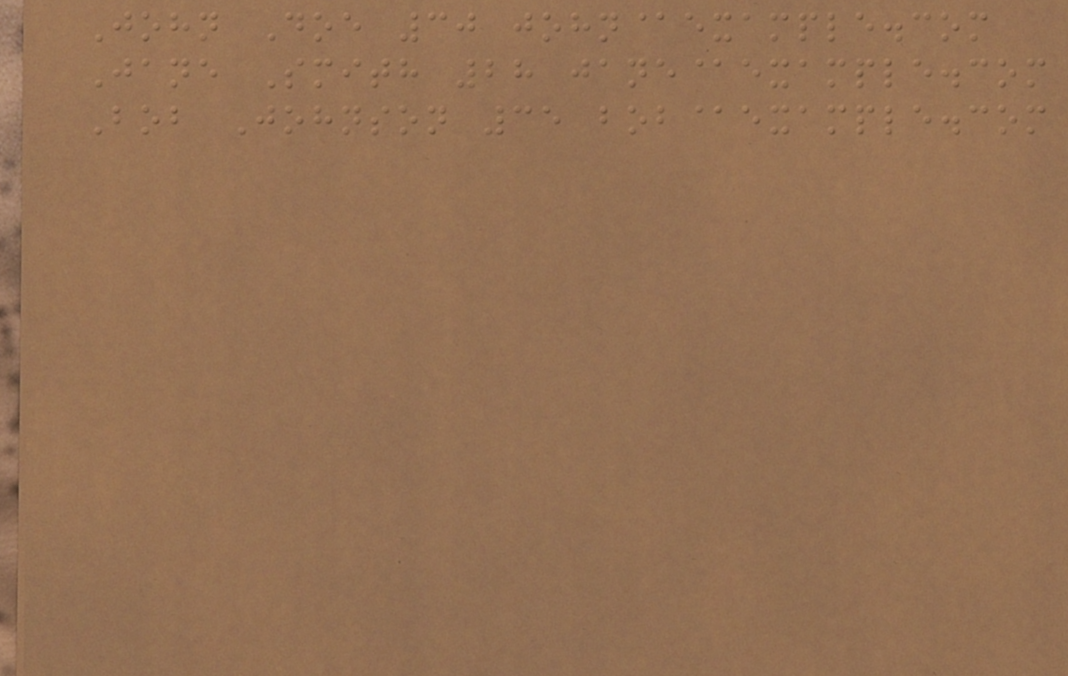John Doe 30 john@example.com
Jane Smith 28 jane@example.com
Bob Johnson 35 bob@example.com
